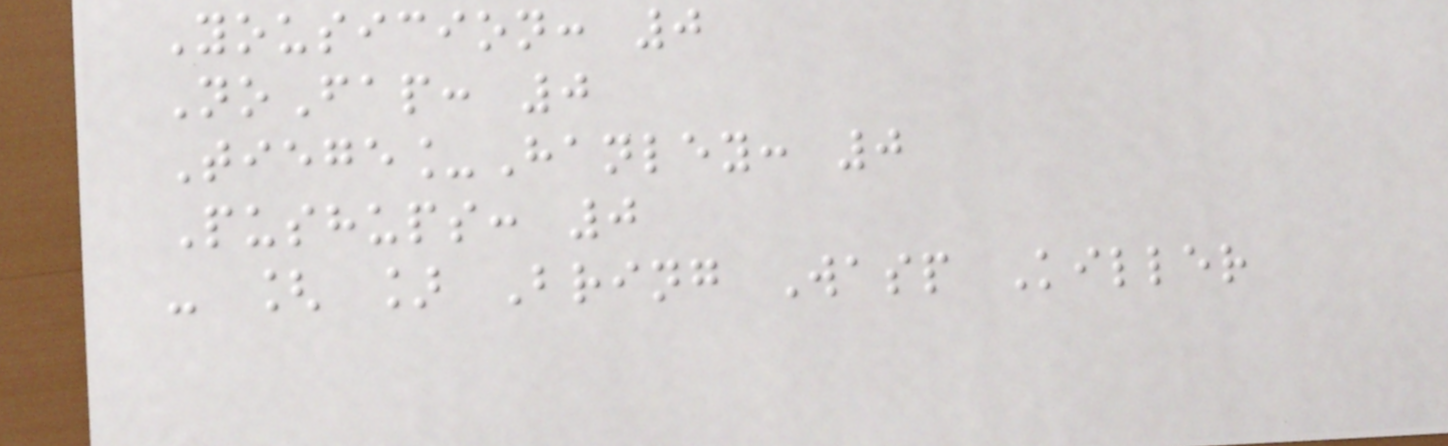Yousicion: 0
NoFap: 0
Tiege_Hanley: 0
Pushups: 0
- [ ] Bring Wasp Killer
